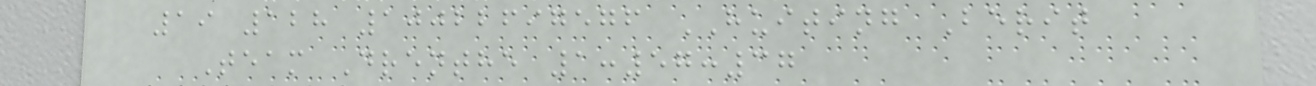19 128 10022697576 HUITING Berit
Team Drenthe 1:57:37
